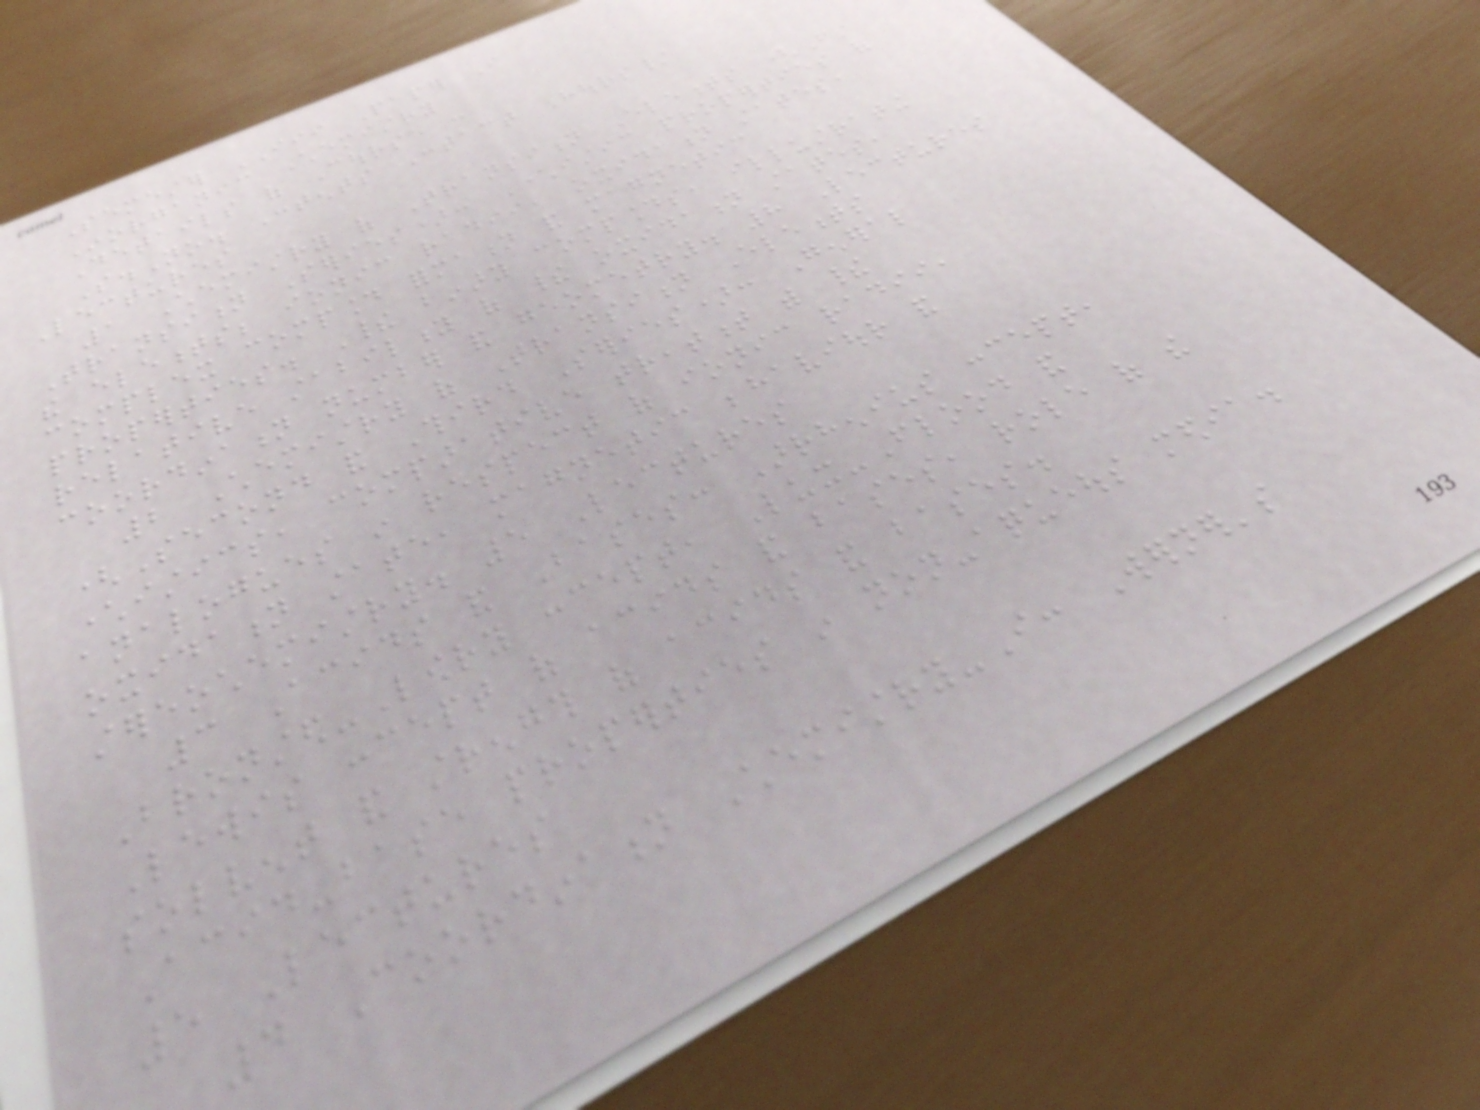Semester III Paper I
Inorganic Chemistry
Details of Course :
S.No. Contents Contact Hours/
Lectures
1 Chemistry of Transition Elements (First
Transition Series): Characteristic properties of
the elements; ionic radii, oxidation states,
complex compound formation and magnetic
properties. Their binary compounds, illustrating
relative stability of their oxidation states,
coordination number and geometry. 8 Lectures
2 Chemistry of Transition Elements
(Second and Third Series): General
characteristics, comparative treatment with their
analogues in respect of ionic radii,
oxidation state, magnetic behaviour and
stereochemistry. 5 Lectures
3 Acids and Bases: Arrhenius concept,
Bronsted-Lowry concept, Lux-Flood and
Lewis concept of acids and bases, role of the
solvent and strength of acids and bases.
Acid-base properties in non-aqueous media.
5 Lectures
4 Coordination Chemistry-I: Werner's
